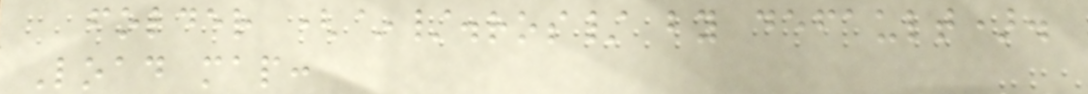folder (~/.ros/ by default).
Load map:
